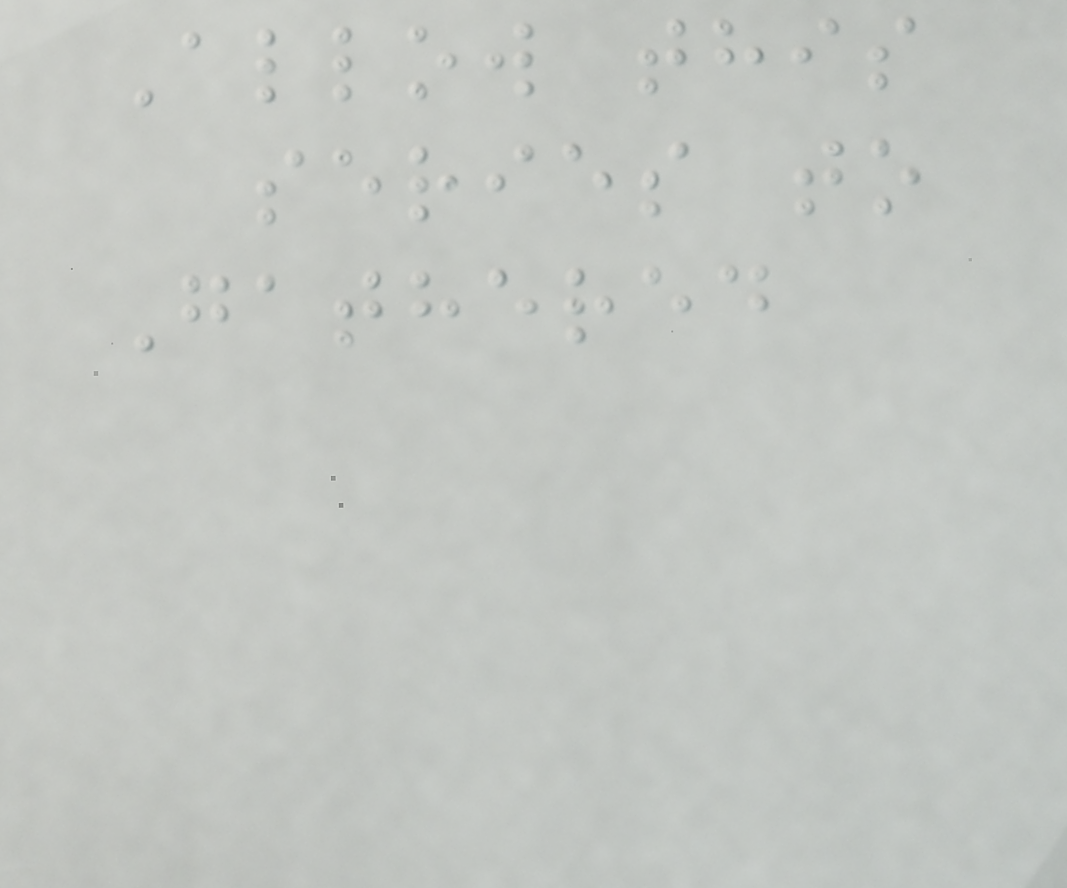Allow this
series to
Gathered
